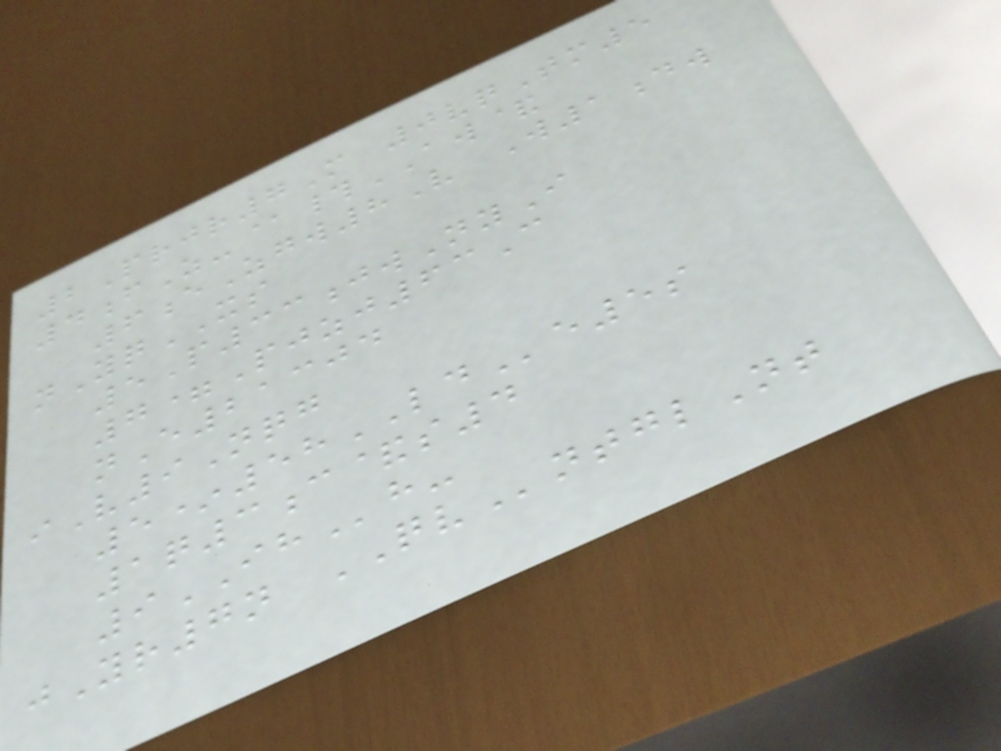2Prjr7M 0vqTm5
4fZ-@#AW&
6eZgw8V W1dw
nYqXS
5P33jwNyI
7=Pjzj63C
nE21304
iV9Nqg
5*58LDe5s
1q3c&s4
9IHh-
jYr7n QVntglNt
